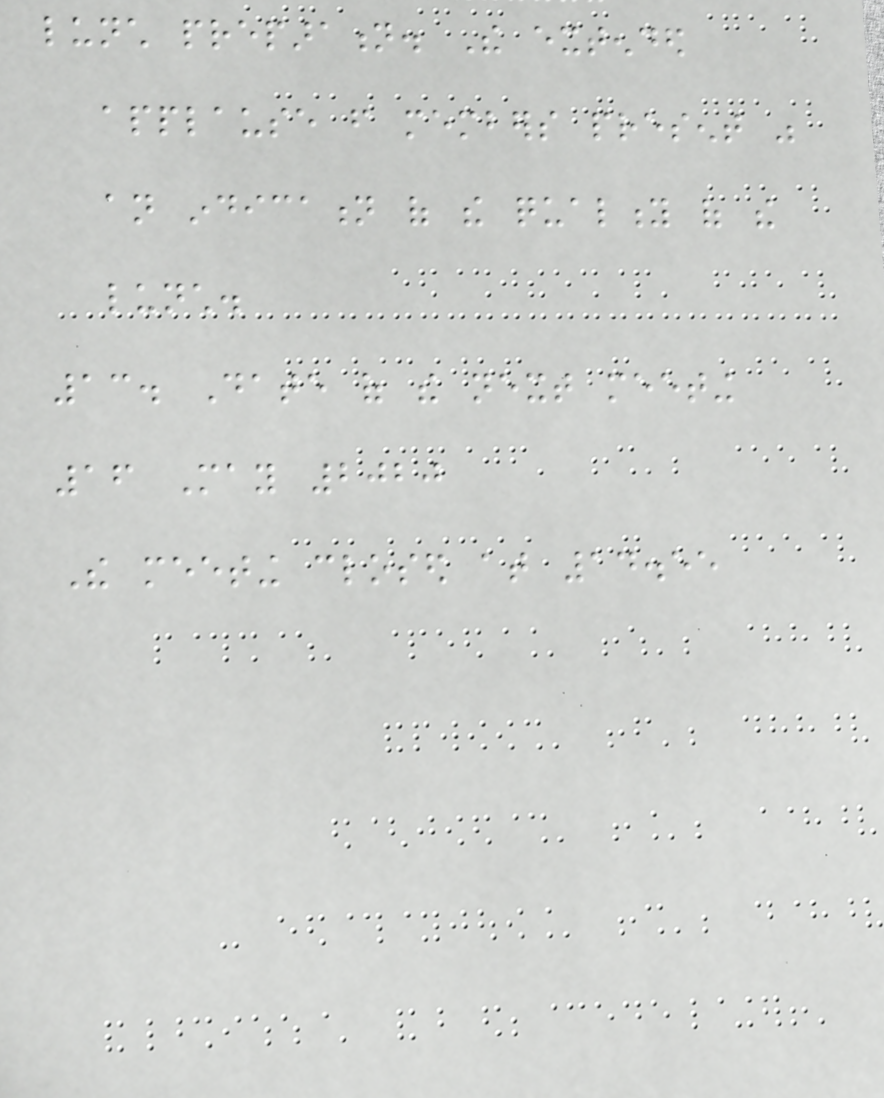lunch preparation. The extended
applause from members present was
an indication of the quality of the
lunch.
13. Date of the next meeting
16 May 2020
The meeting closed at 14.55
